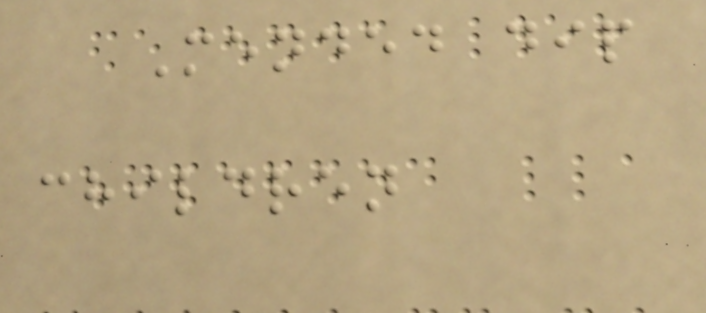Mended dip
children
